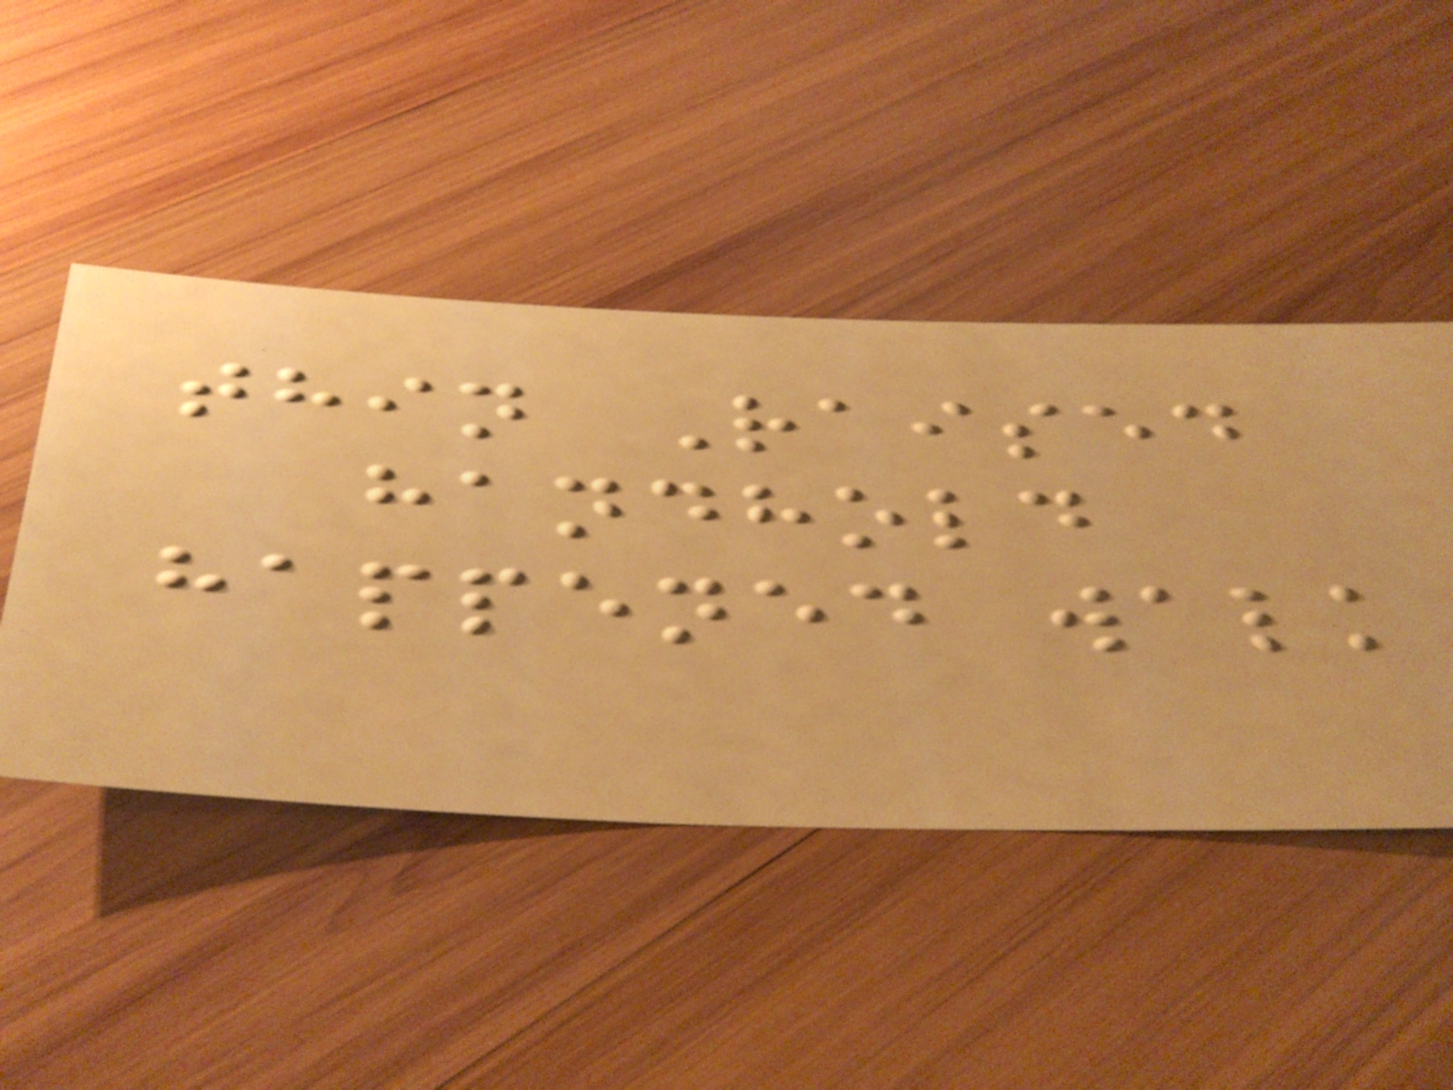thin Raised
handhold
happened walk
